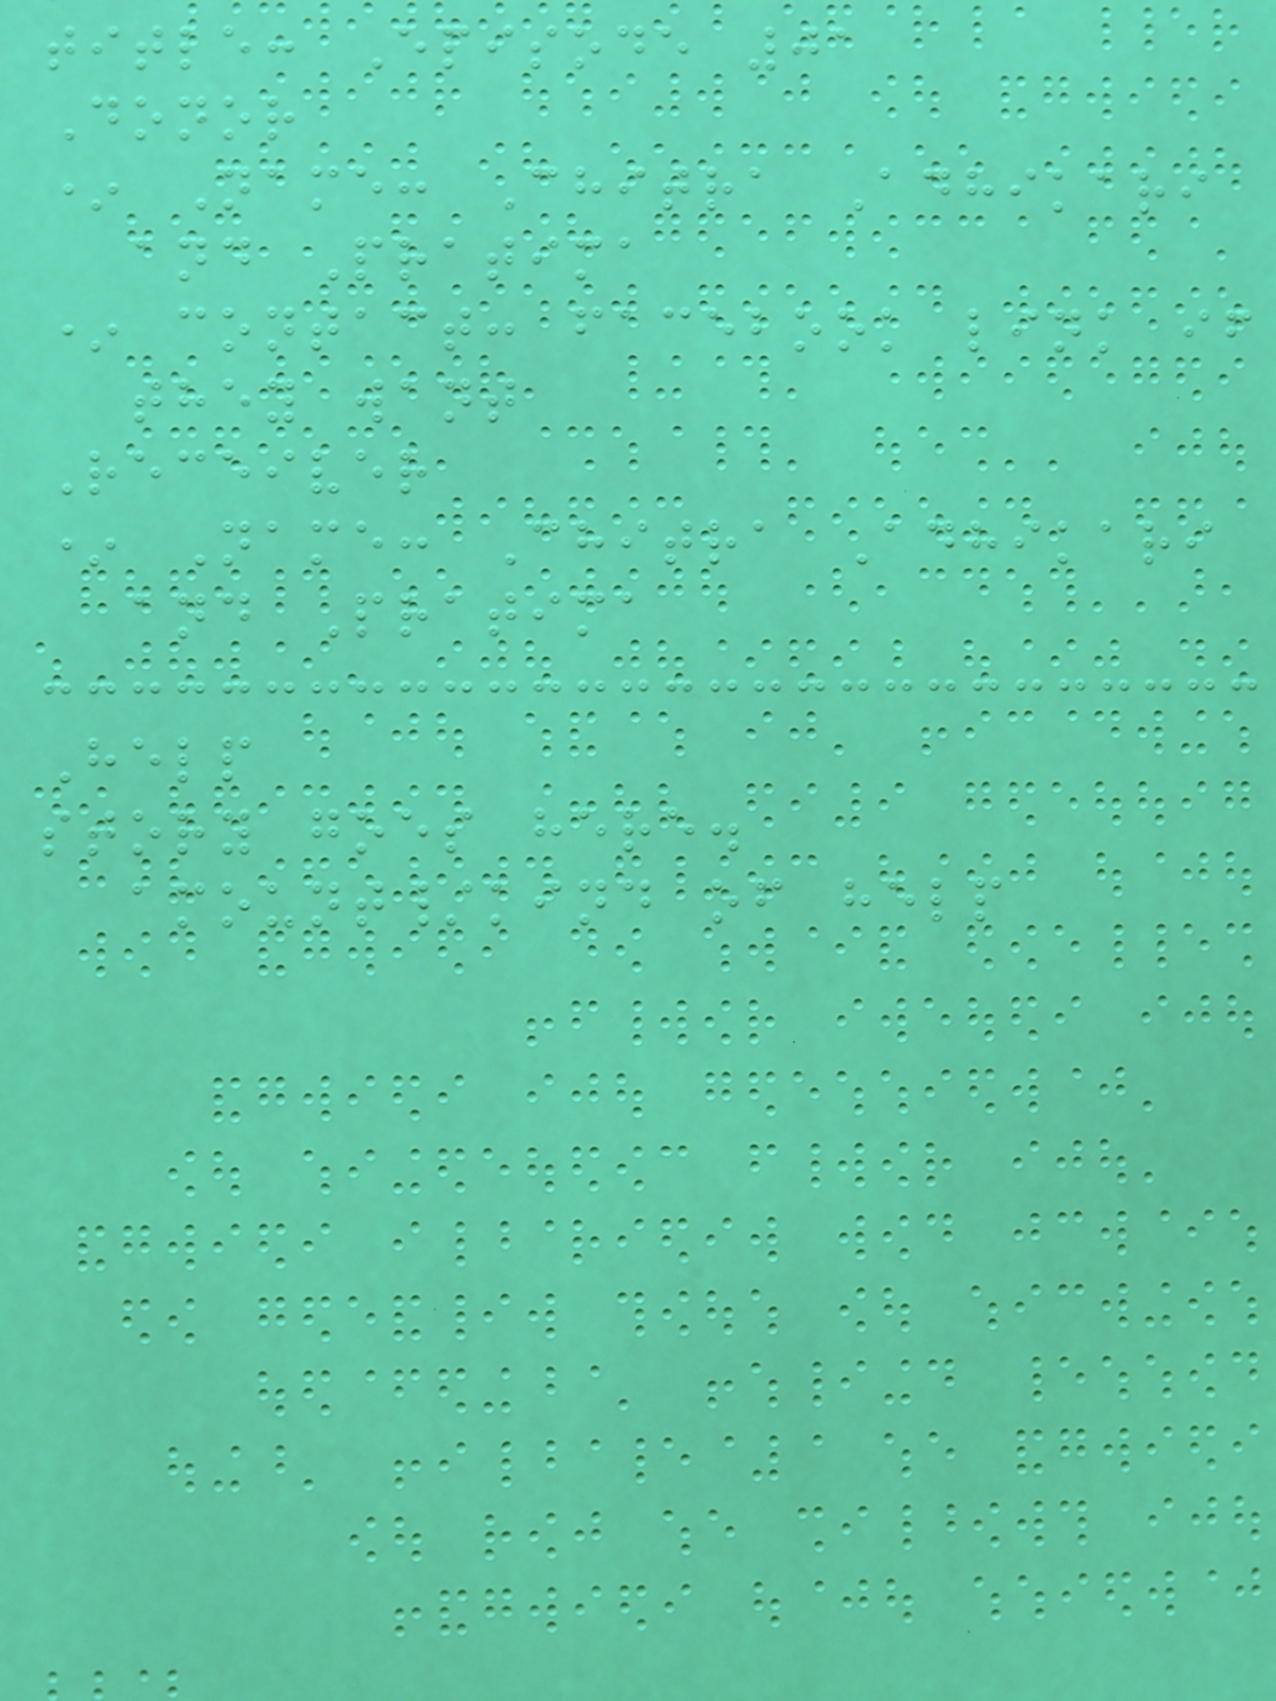title: Episode 01
Donor
* Name: Chitra Adhikari
and Pratima
* contact: facebook link if
they want
Receiver
* Name: Chitra Adhikari
and Pratima
Help
story goes here.
amount/kind of help
